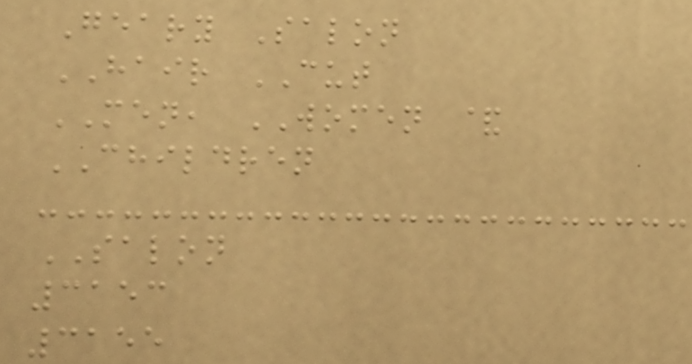Geary Salon
HAIR CUT
MEN, WOMEN &
CHILDREN
SALON
3153
3155
